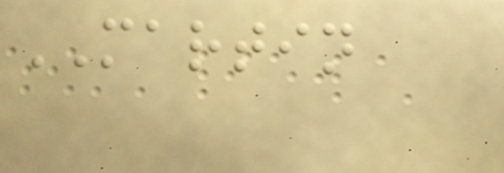MARTIN
